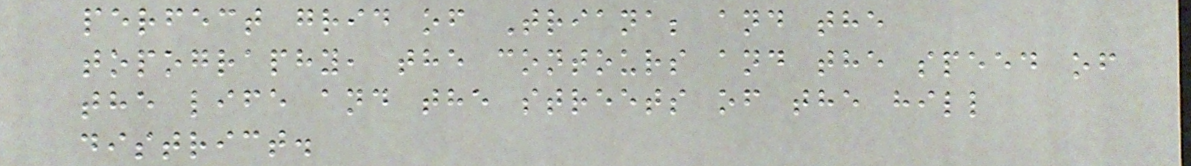perfect grid of Triana; and the
topography, the contours and the speed of
the life and the streets of the hill
district.
